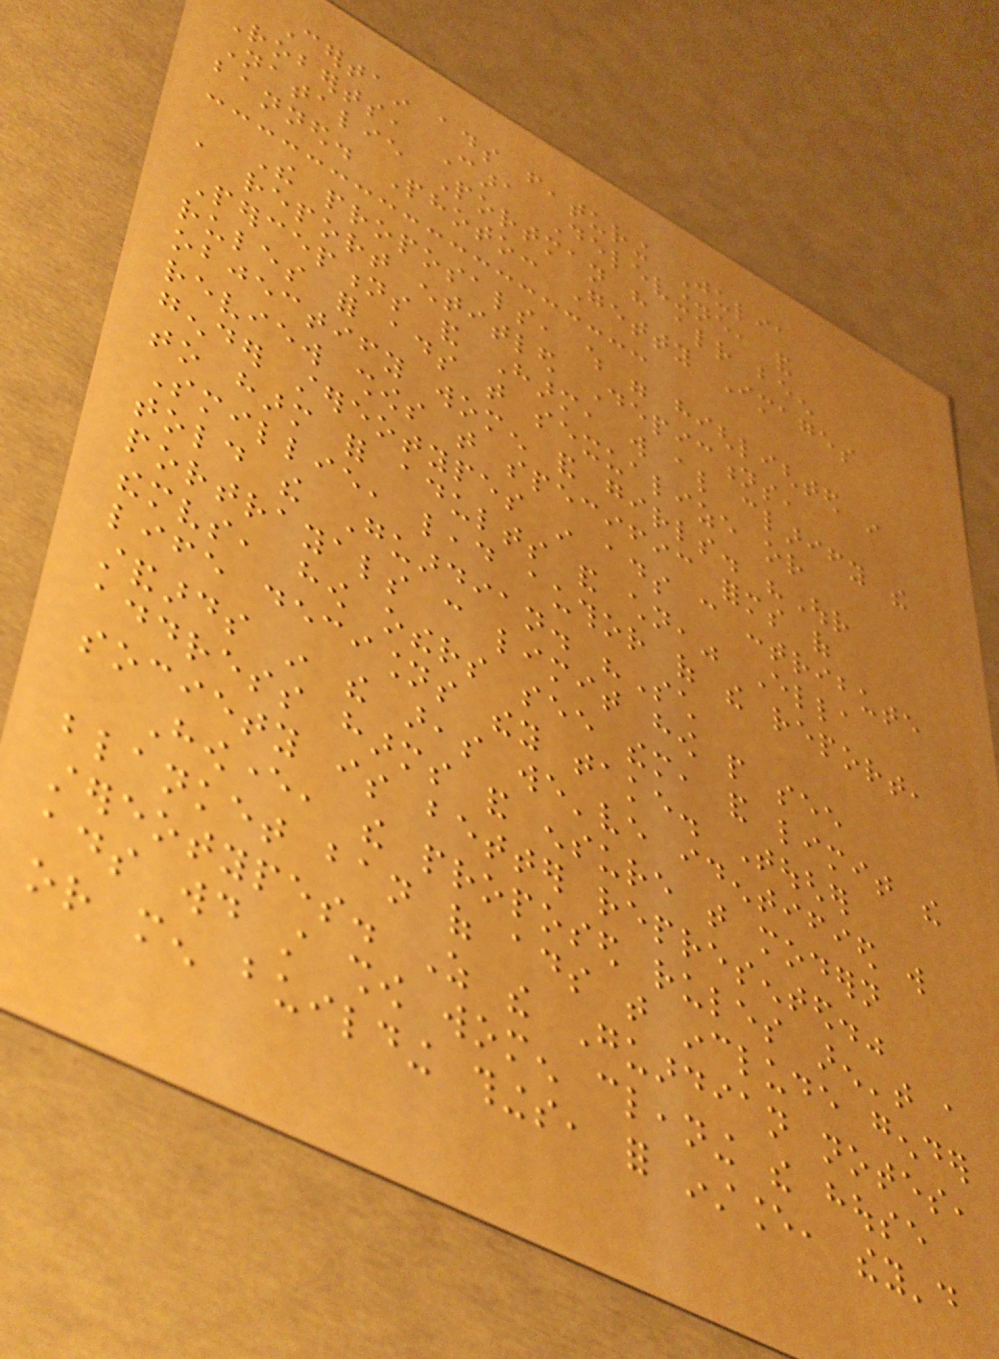Certain ads featuring Julia
Roberts, Cara Delevingne, and
Natalie Portman have already been
banned. Photo: Getty Images
The proposals, which were highlighted in
a report entitled Depictions,
Perceptions and Harm, will also clarify the
rules for ads that sexualize or
objectify women and girls. "Our
review shows that specific forms of
gender stereotypes in ads can contribute
to harm for adults and children," Ella
Smillie, lead author of the report,
told the Guardian. "Such
portrayals can limit how people see
themselves, how others see them, and limit the
life decisions they take. Tougher
standards in the areas we've identified will
address harms and ensure that modern
society is better represented."
However, the proposed rules aren't a
blanket ban of ads that include gender
stereotypes. As the Guardian notes,
ads would still show women cleaning the house
or men building things, for instance, they'd
